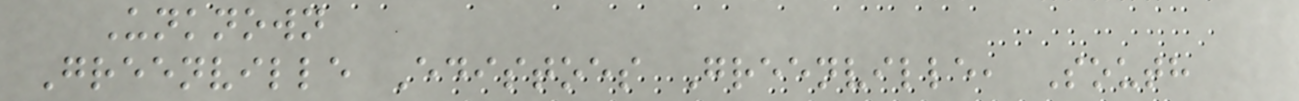Unknown
Greenville Edistoes Greenville, South
